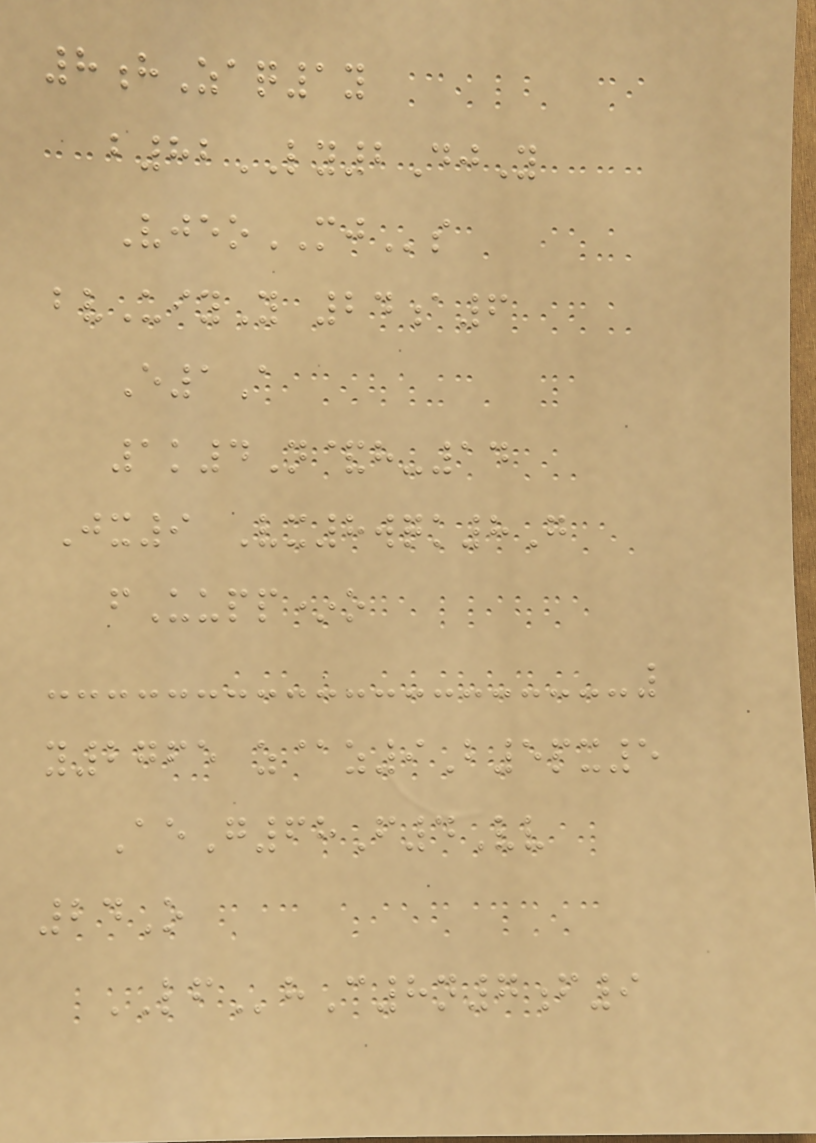8hZaq1y
b82LY2DjY
VjeoMJs
bvUiyY 24a6
E1A
1k4N&h-14
Jx9 Vx8wqk8G
fUupp*o
y2765 z@z9B5px5
AeG68F4Vv
24O
LFhC8n7f9
